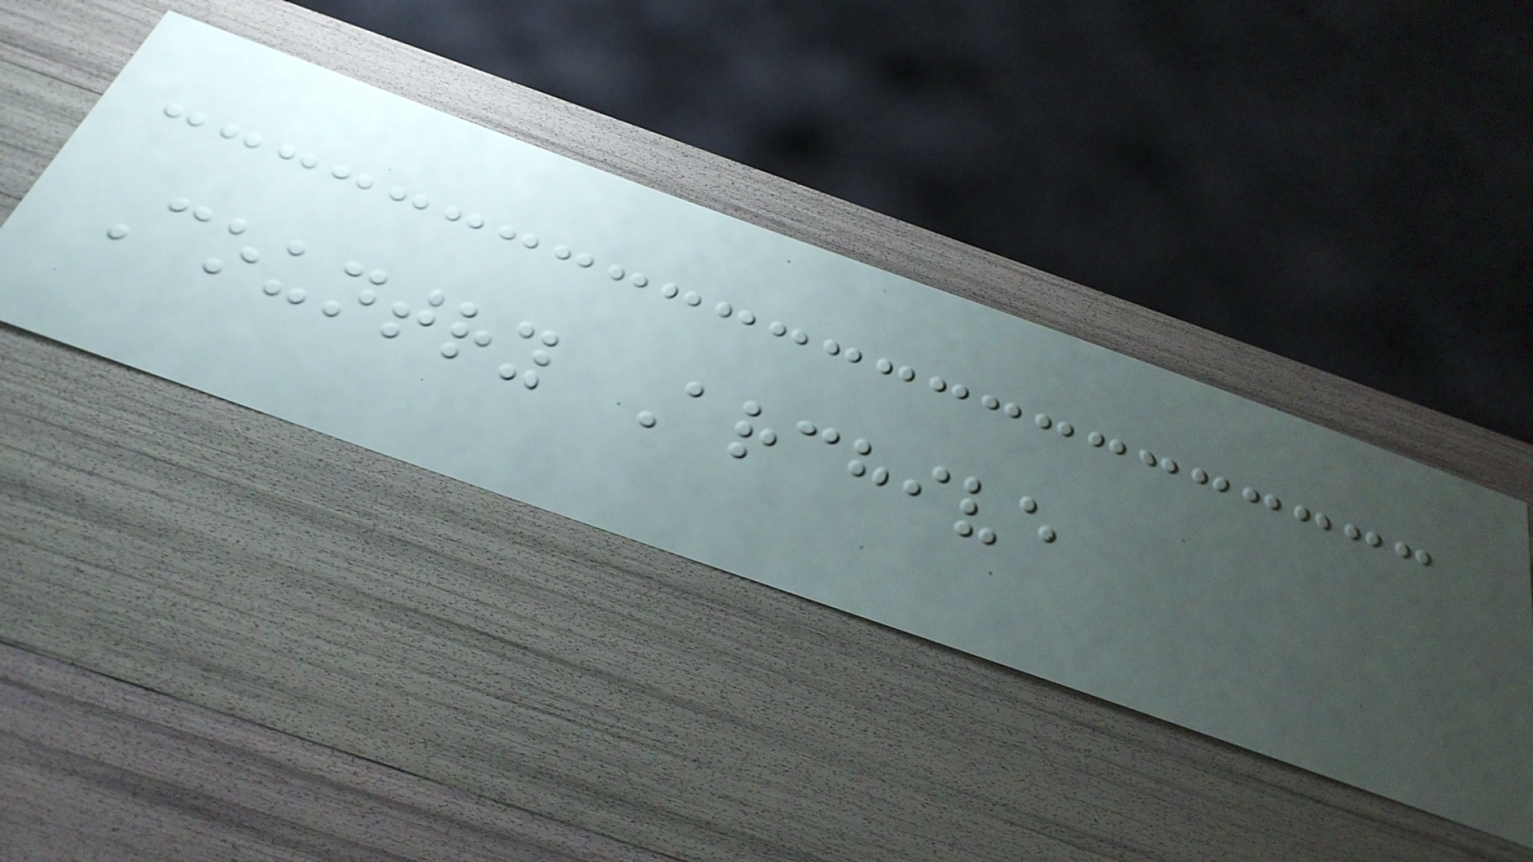Country Archive
